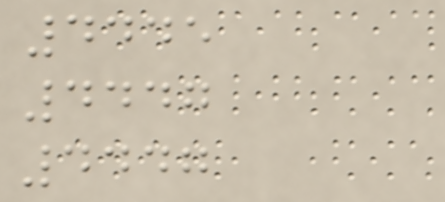4445
4447
4447
